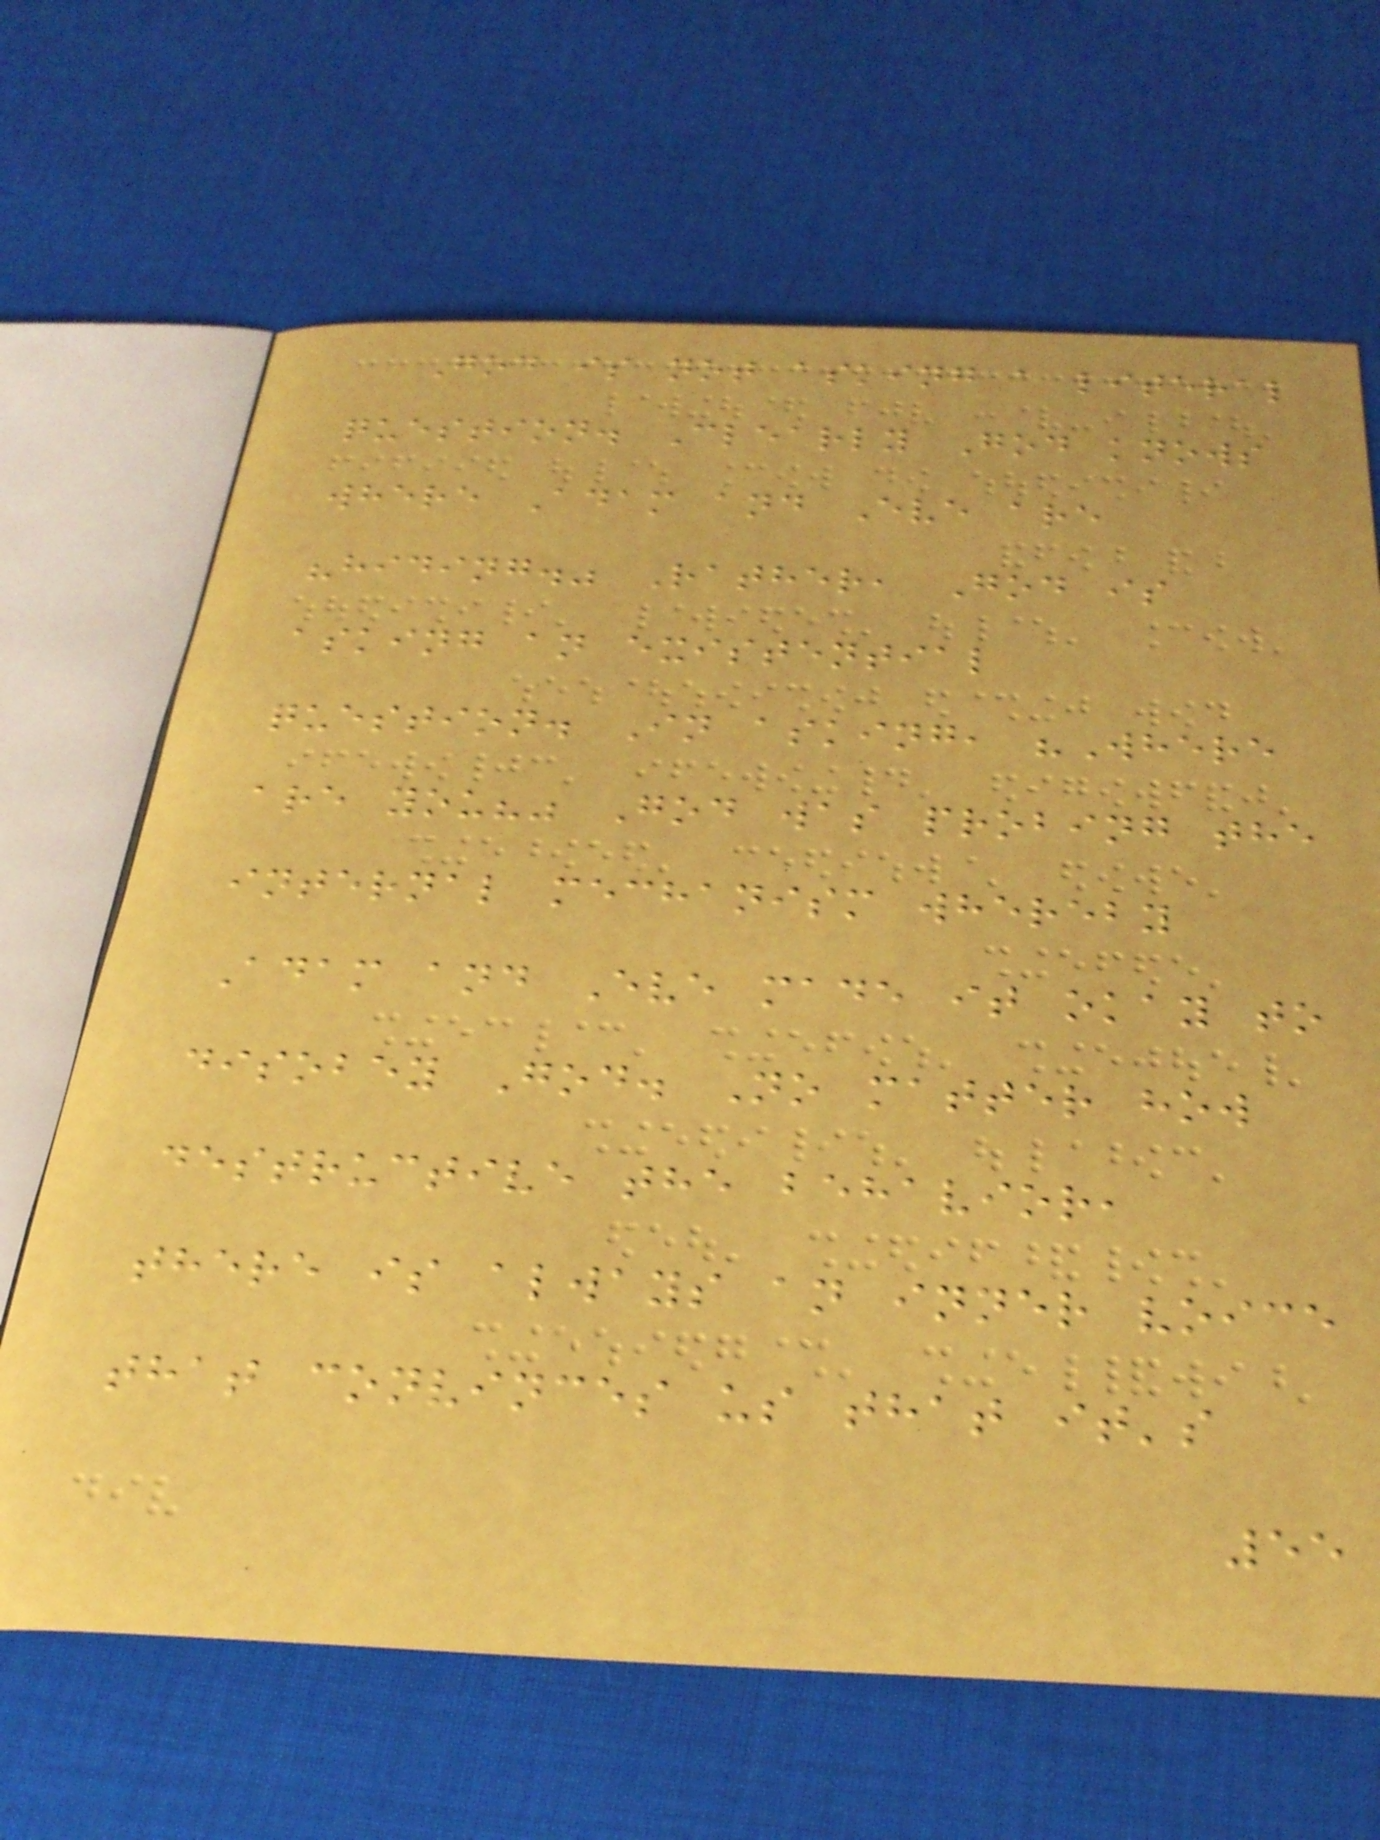God is not asking a literal
question. Clearly God knows
where Adam and Eve are
"hiding." Rather, God is
asking an existential
question. In asking, "Where
are you?" God was probing the
internal mechanism whereby
Adam and Eve made it okay to
disobey God. No matter how
destructive the behavior,
there is always an inner voice
that convinces us that it's
55
